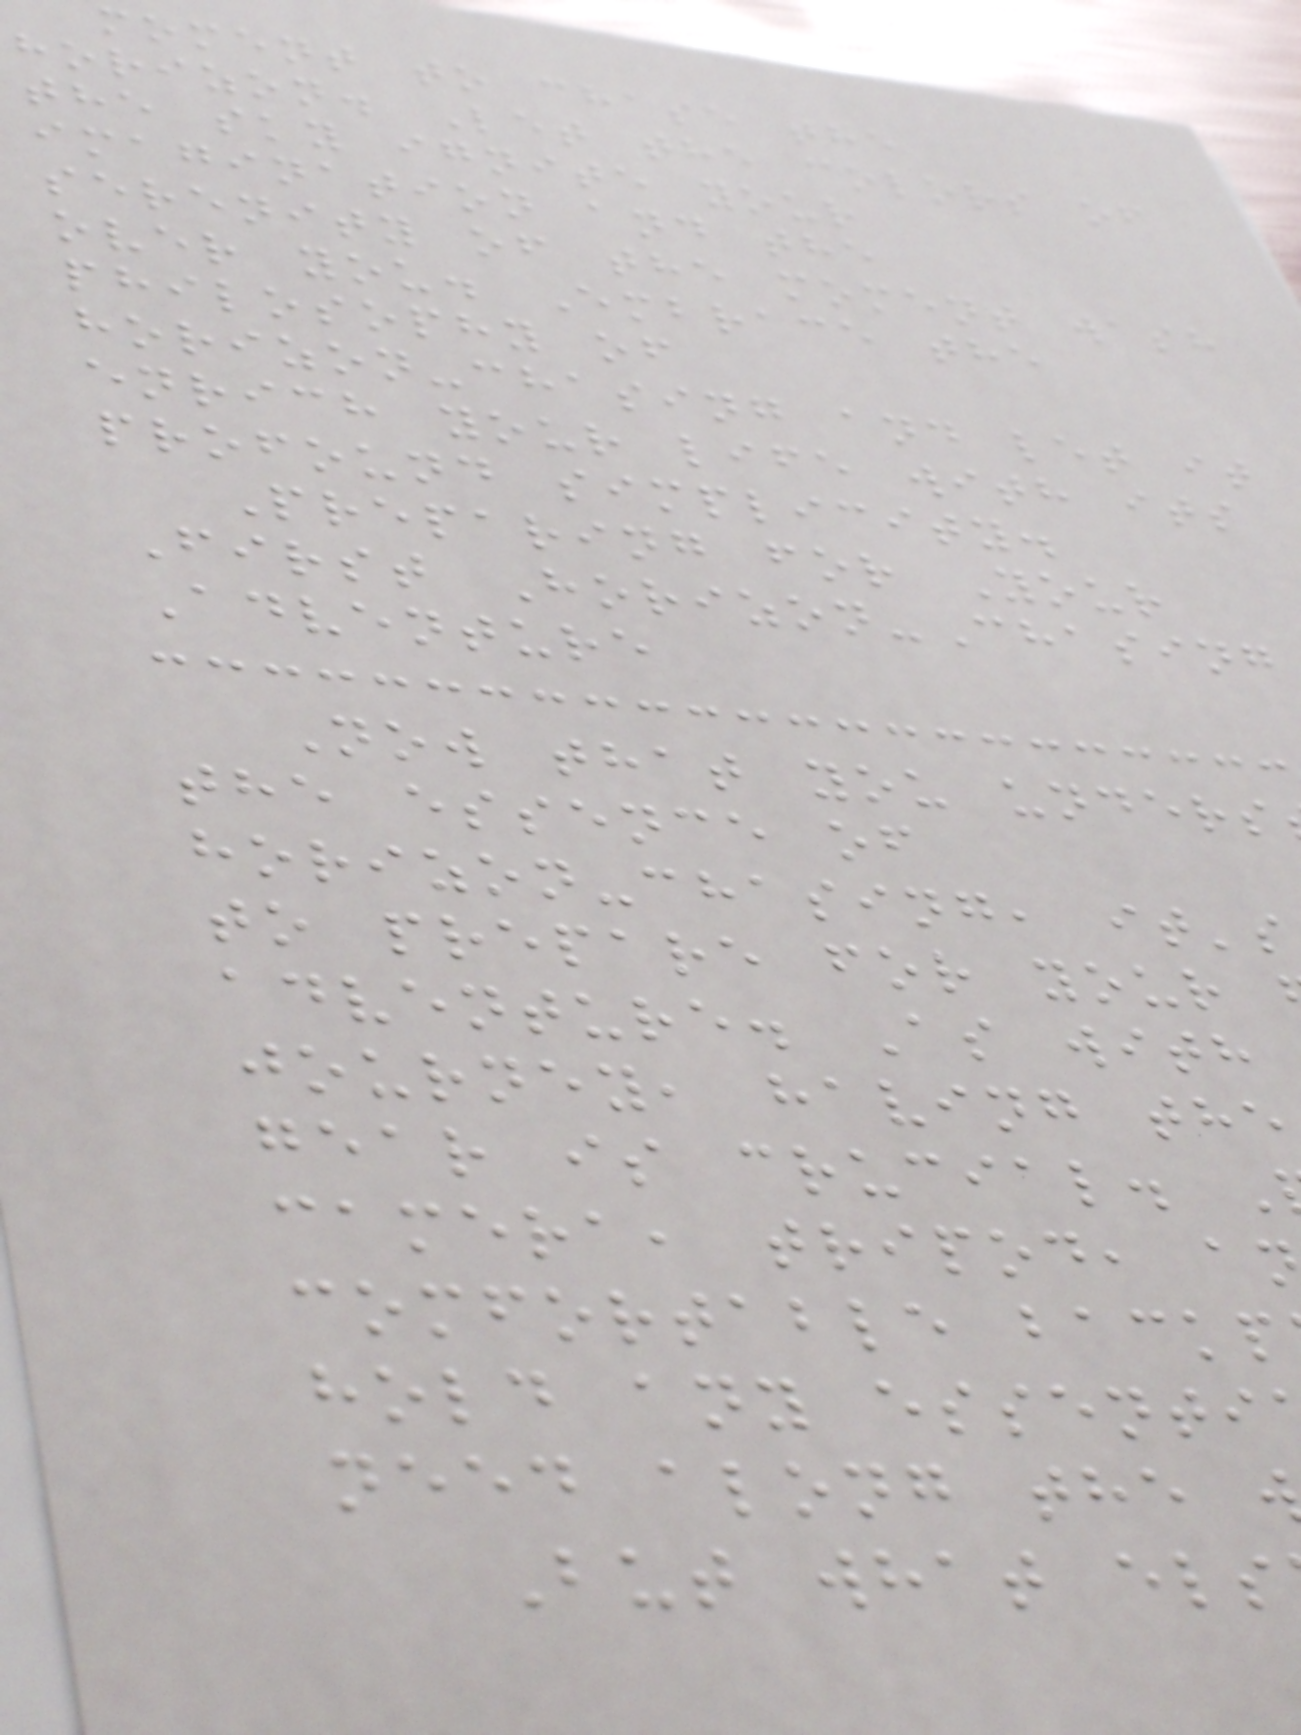moment to chase the
horizon. Let the colors of
the sky ignite your
imagination and the
serenity of the moment wash
over you. Embrace the
philosophy of
horizon-chasing and let it
enrich your life with its
profound simplicity.
Preparing for Your
First Horizon-Chasing
Adventure
Now that you unders
the essence of
horizon-chasing, it's
to prepare for your
adventure. As with
journey, having the
gear is crucial.
camera, tripod, a
comfortable backp
hold any essenti
need along the
But what els
